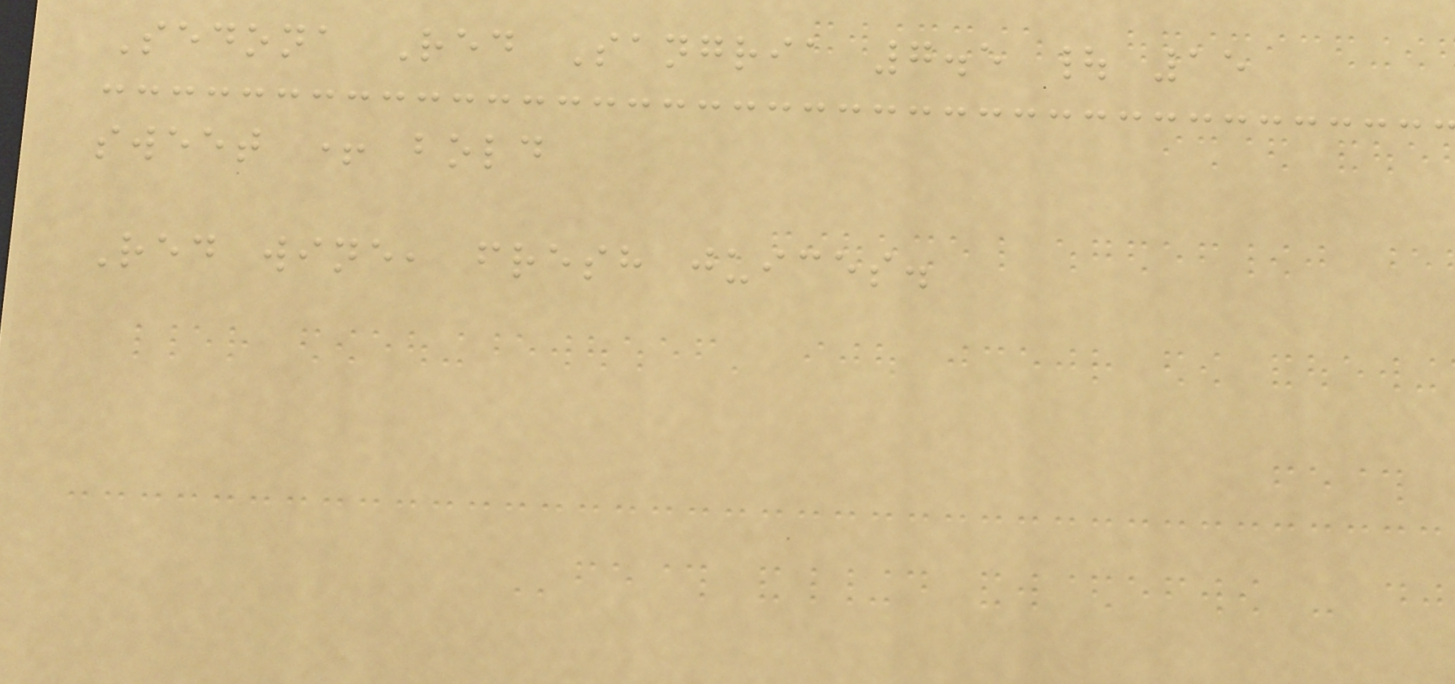Sedona Red Sangria 7.5 | 15
sweet + bold
Red wine, fresh juices.
